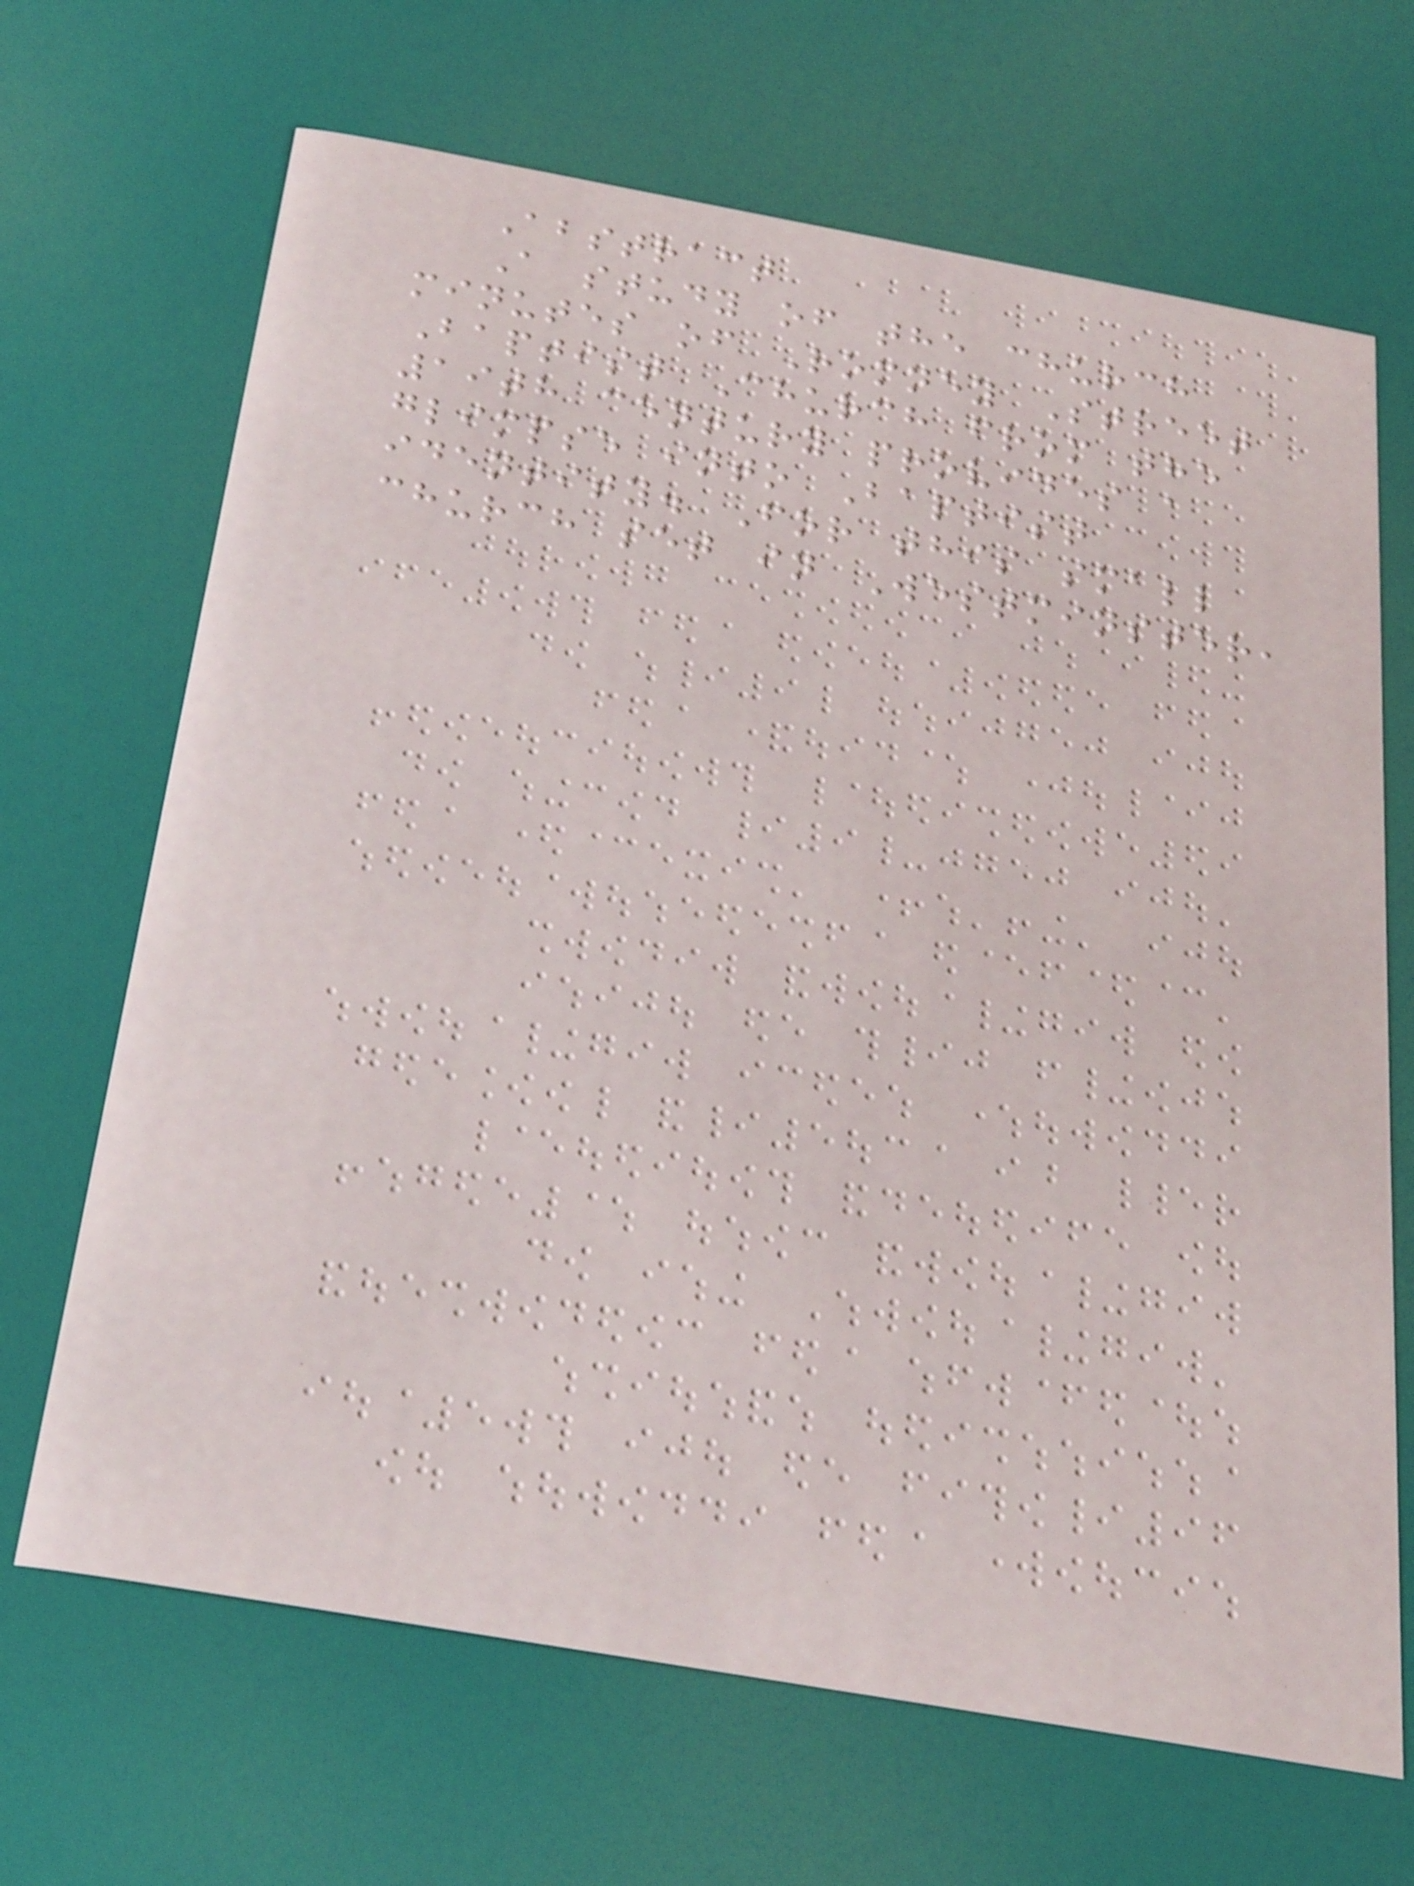Abstract
A study of the church
minutes of Romney Street
Baptist Church from the
19th century provides a
glimpse into Baptist
identity. For this small
church set in Westminster,
